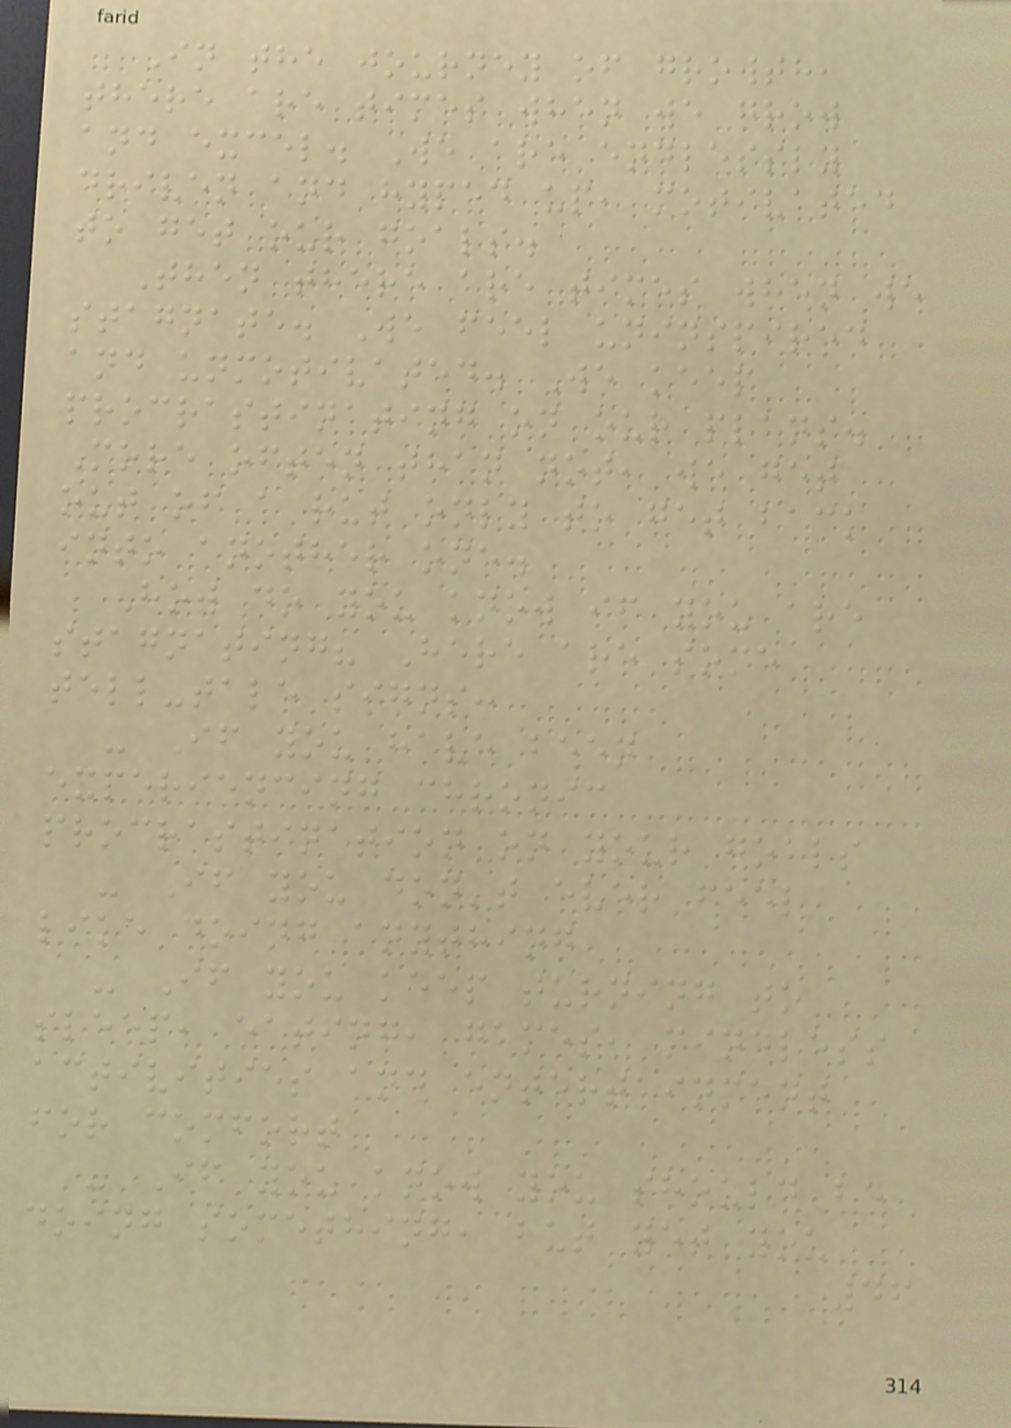In the journey of growth,
there are times when we grow
and excel. We are endlessly
driven and hyped up, motivated
to get our goals.
Then there are times when we
stagnate. We feel uninspired
and unmotivated. We keep
procrastinating on our plans.
More often than not, we get
out of a rut only to get back
into another one.
How do you know if you are
stagnating? Here are some
tell-tale signs:
- If you have been
experiencing chronic
procrastination on your goals
- If you don't ever feel
like doing anything
- If you keep turning to
sleep, eating, games, mindless
activities and entertainment
for comfort
- If you know you should be
doing something, but yet you
46
